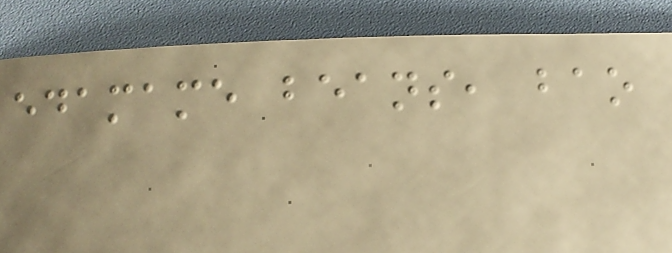edamame beans, bao
